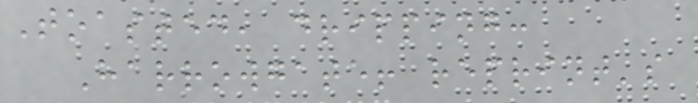Toasted, dripping:
Harrowgate! reprint's
